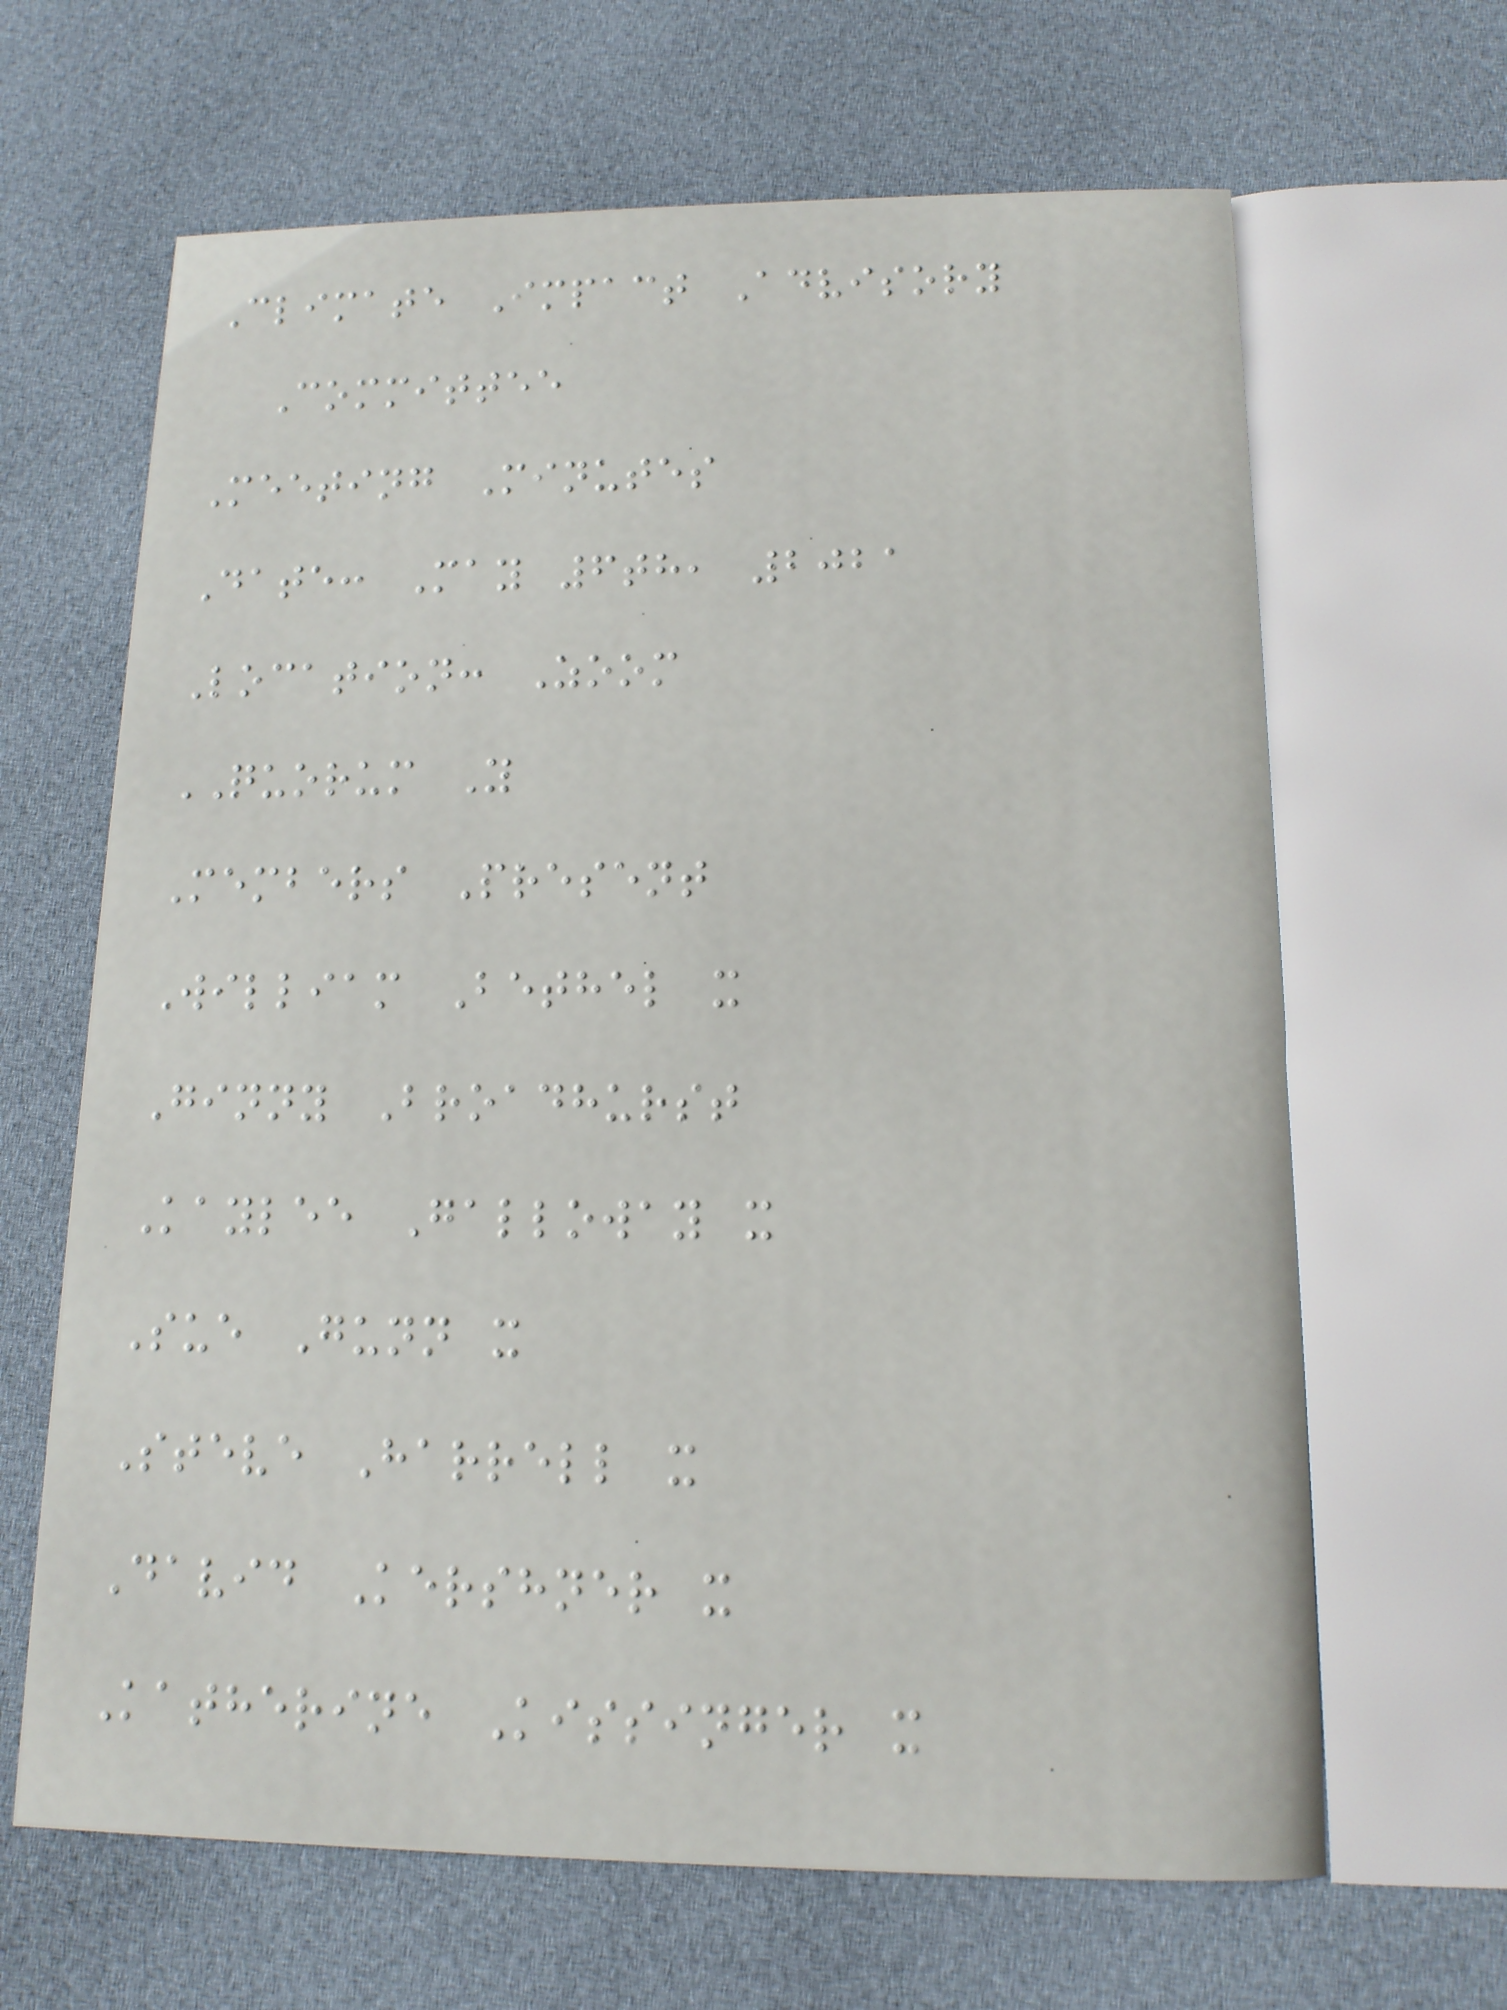Climate Impact Advisory
Committee
Meeting Minutes
Date: May 6th, 2021
Location: Zoom
QUORUM Y
Members Present
William Bethel x
Ginny Broadhurst
Kaylee Galloway x
Sue Gunn x
Steve Harrell x
David Kershner x
Katherine Kissinger x
